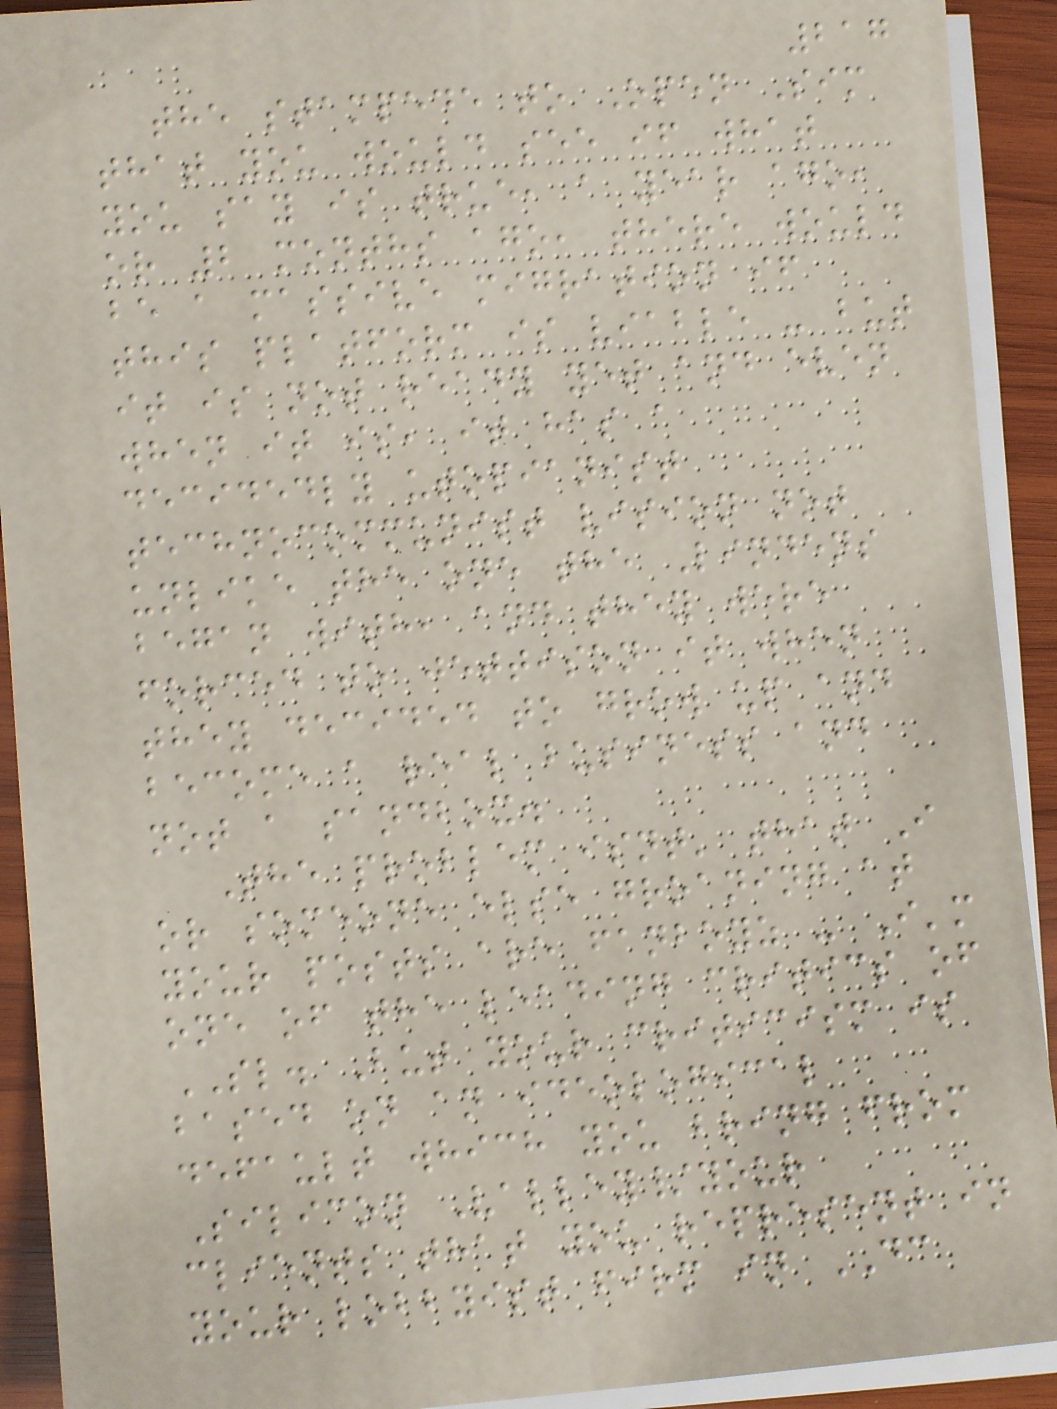217
the stampede to Open Sim
that you would see if what
you say is true, a year ago,
or 2 months ago, there would
be a massive migration if
this platform is viable - but
it is not ready yet and even
when it is, it has a
decidedly utopianist
technocommunist vision not
unlike the one the Lindens
began with, and they were
forced to jettison it when
they decided to grow up and
become a real business and
not a sandbox.
The problem isnt' that I
or someone else groaning at
your posts are fanboyz - I'm
one of the leading critics of
SL. But your criticism is
based on an ideological
default which you bring from
Silicon Valley/your
clients that you represent in
your lobbyist firm in DC
